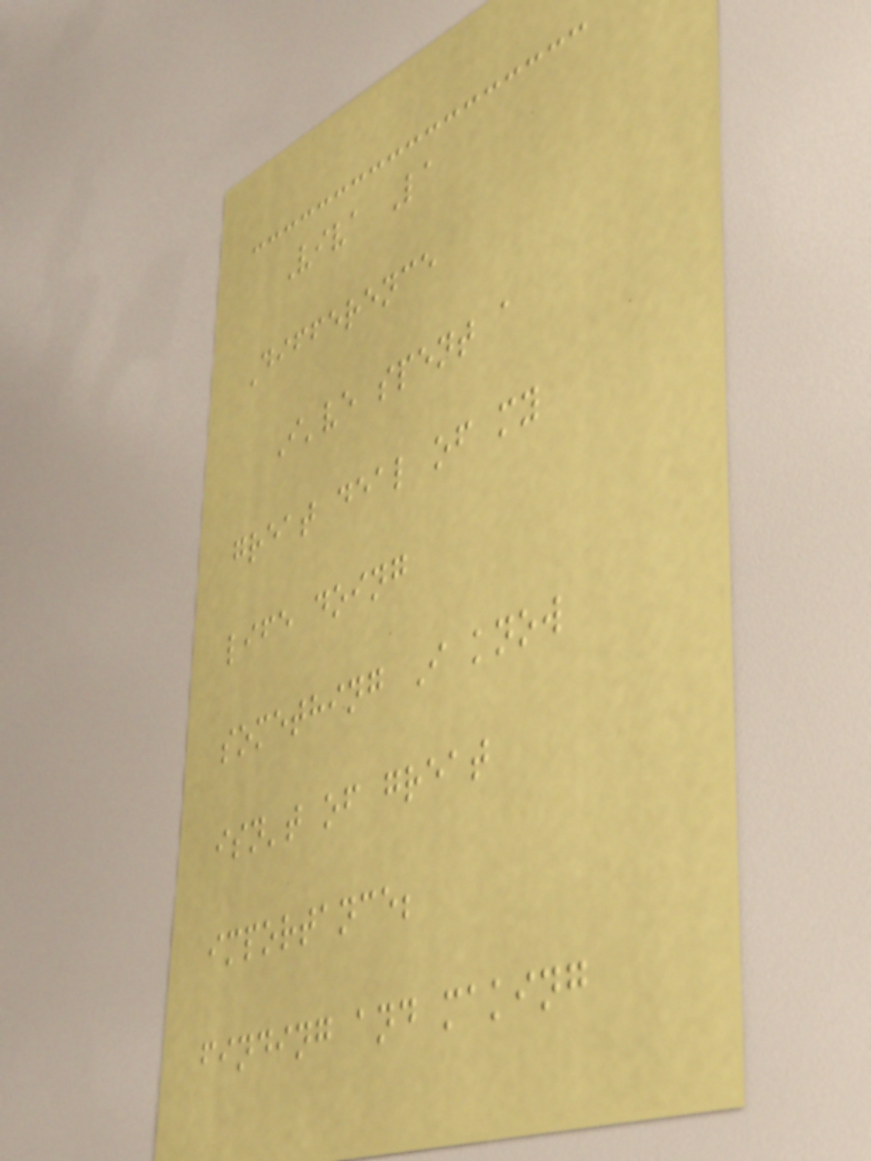Viva La
Difference
I've spent a
great deal of my
life doing
something I know
isn't of great
importance;
finding and making
